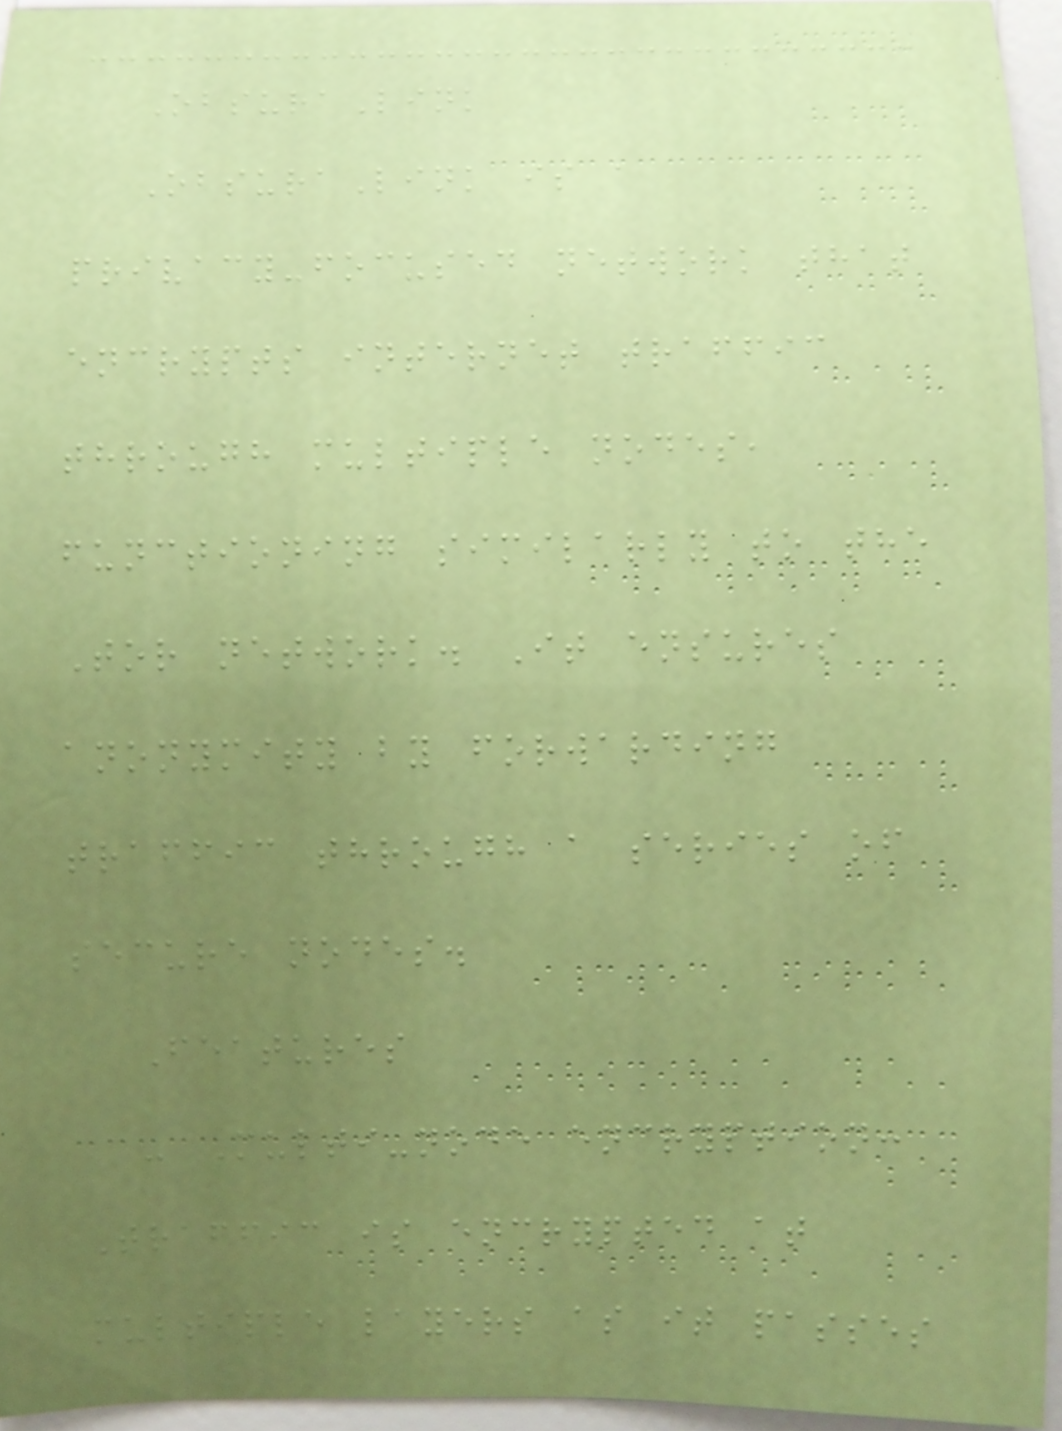ObsuraLink
ObsuraLink is a
privacy-focused network that
encrypts internet traffic
through multiple nodes,
functioning similarly to the
Tor network. It ensures
anonymity by forwarding
traffic through a series of
secure nodes.
Features
- Multi-node encryption:
Traffic is encrypted at
multiple layers as it passes
